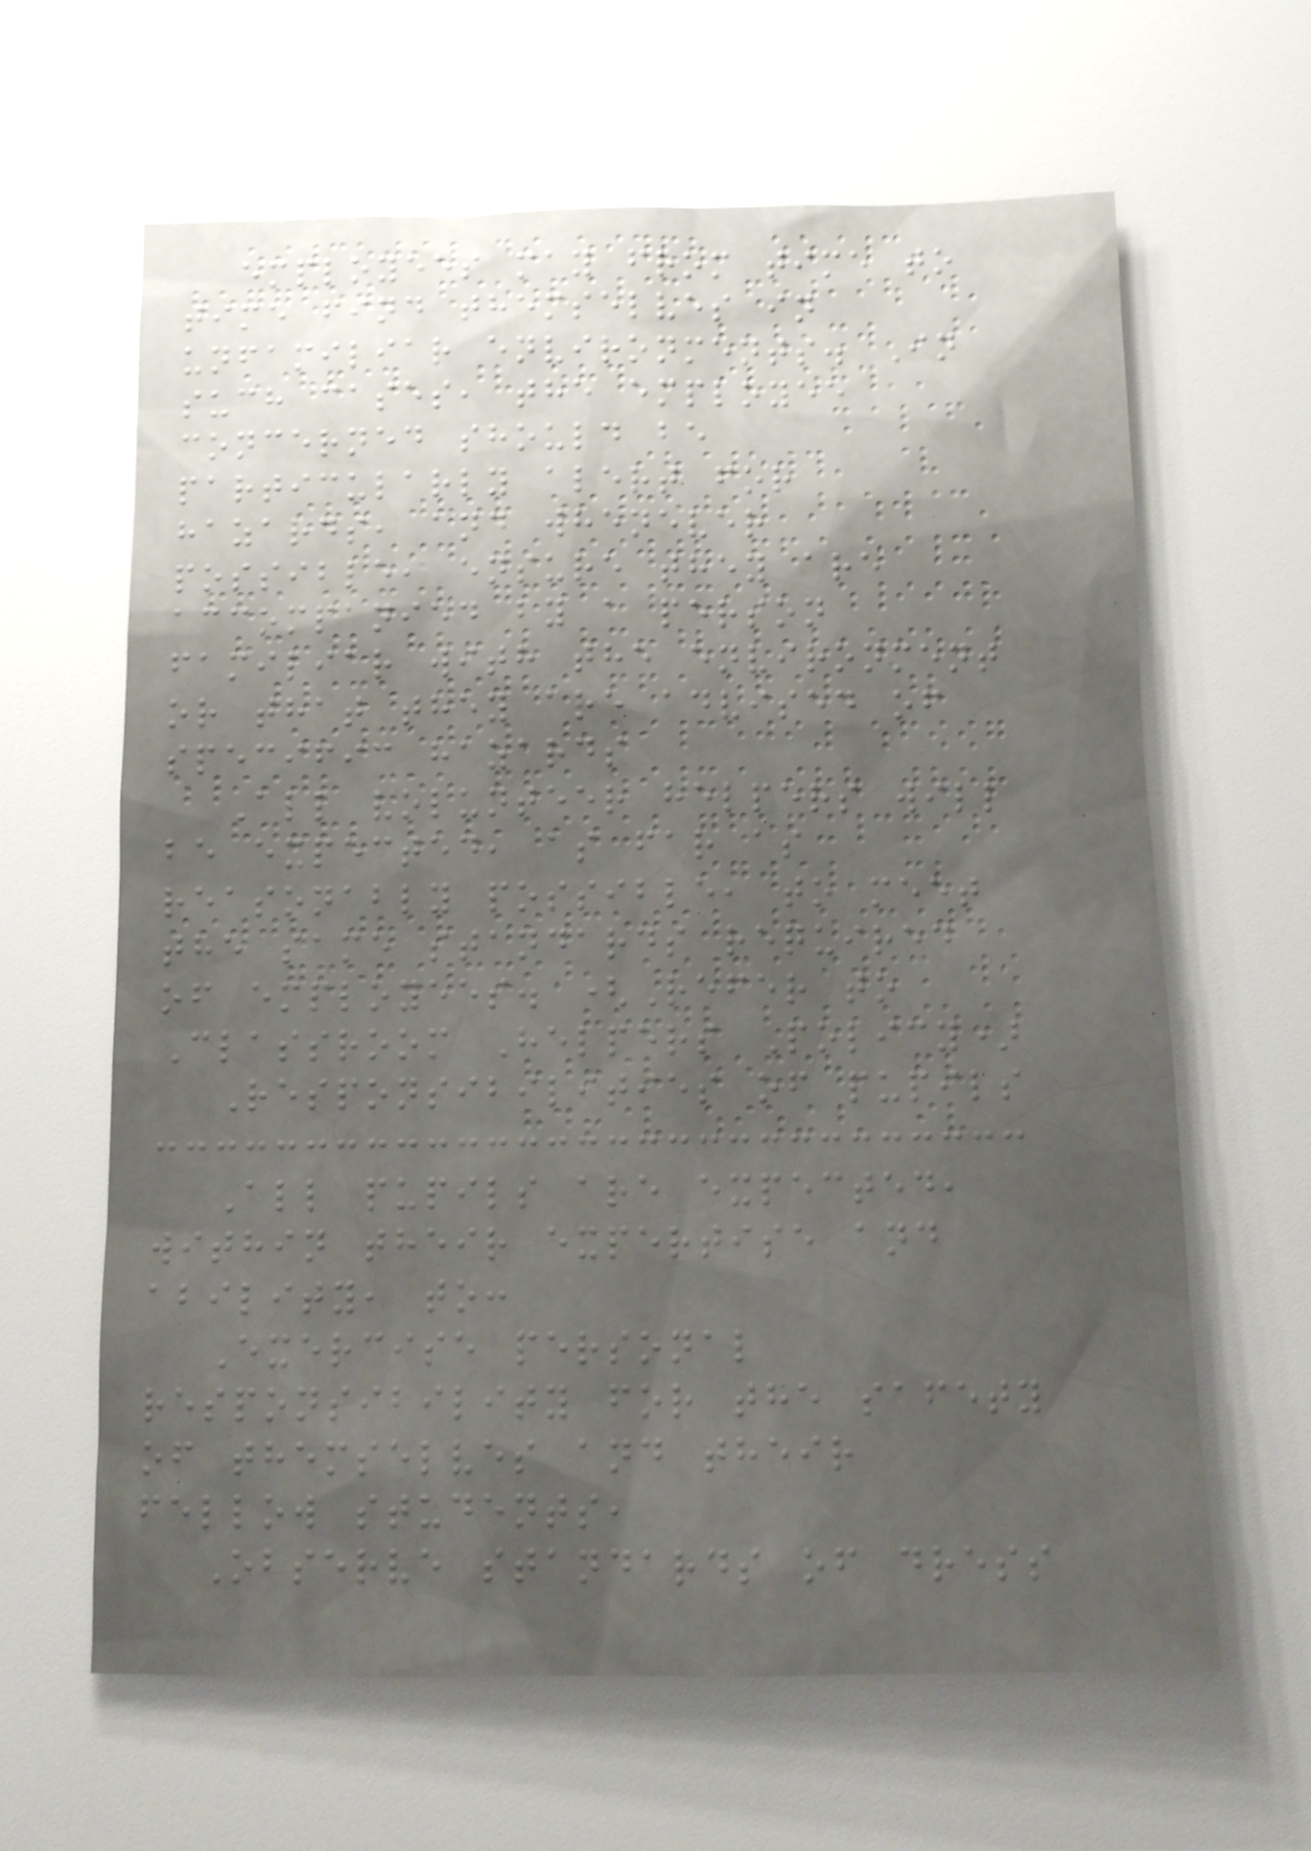employees may from time to
time find themselves in
unfamiliar environments. In
such cases, the employee
concerned should be
particularly alert for
hazards, and whenever
possible, ensure they are
accompanied by a person
familiar with the environment
or that they are advised of
specific hazards
All volunteer helpers will
be expected, as far as
reasonably possible, to meet
the same standards required
of employees. (Refer to
Classroom Helpers Policy)
Responsibilities of pupils
All pupils are expected,
within their expertise and
ability, to:
Exercise personal
responsibility for the safety
of themselves and their
fellow students,
Observe standards of dress
